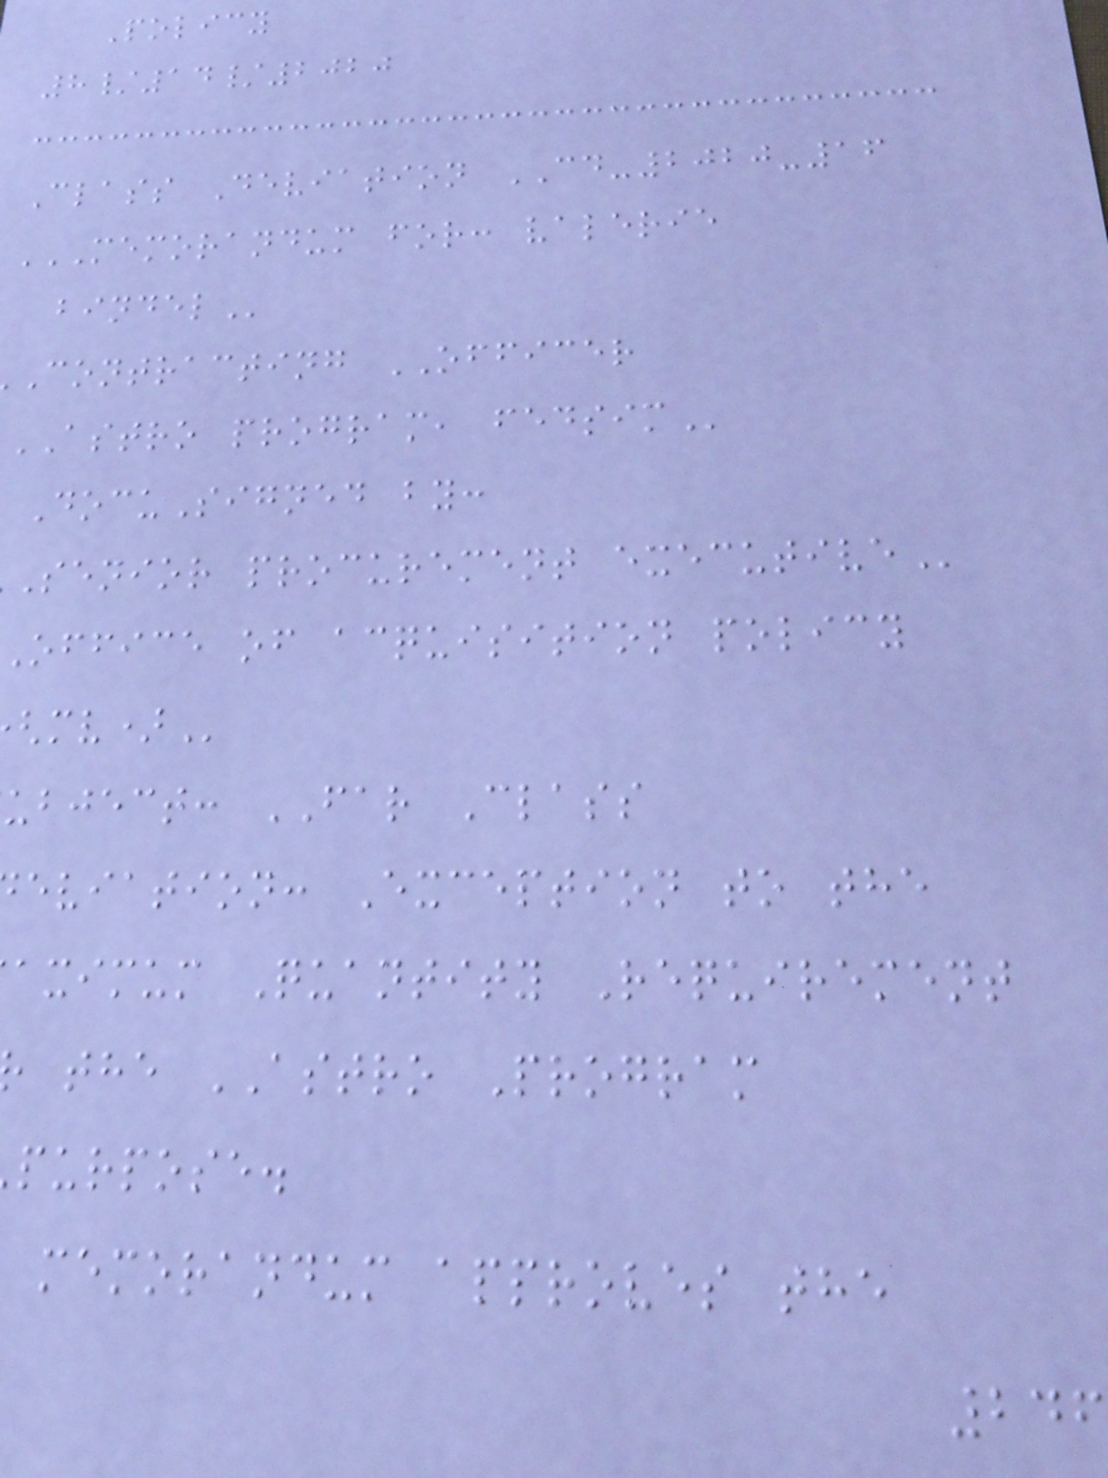Policy
8/14/2020
Class Deviation CD-2020-16
MEMORANDUM FOR: VALERIE
contracting OFFICER
ASTRO program,
DocuSigned by:
senior procurement
office of acquisition policy
ubject: FAR Class
eviation: Exception to the
aximum Quantity Requirement
the ASTRO Program
purpose.
memorandum approves the
246
